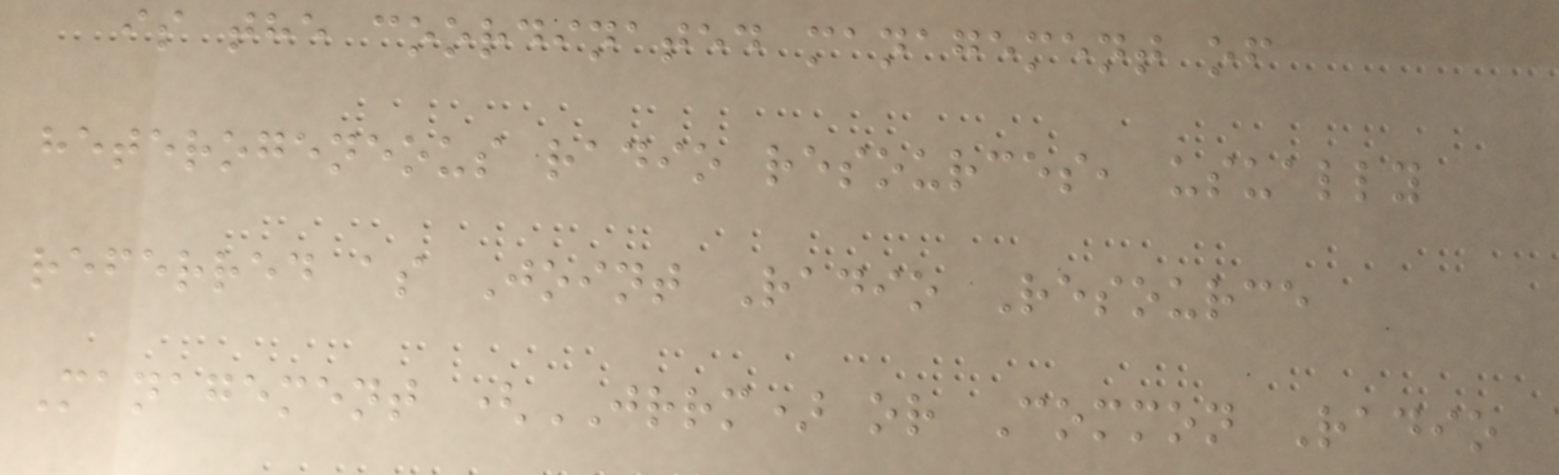is the coordinated management of
heterogeneous radio resources, usually
referred as Joint Radio Resource
Management (JRRM) or Common Radio
